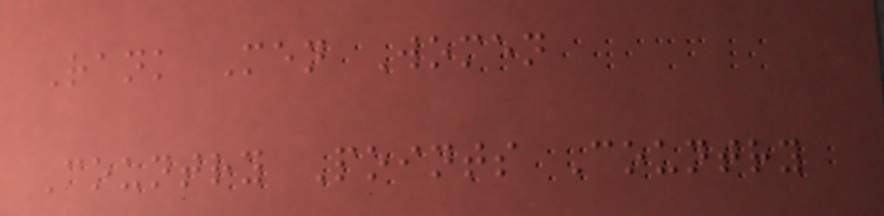Rank Men Women
Country Points Country
